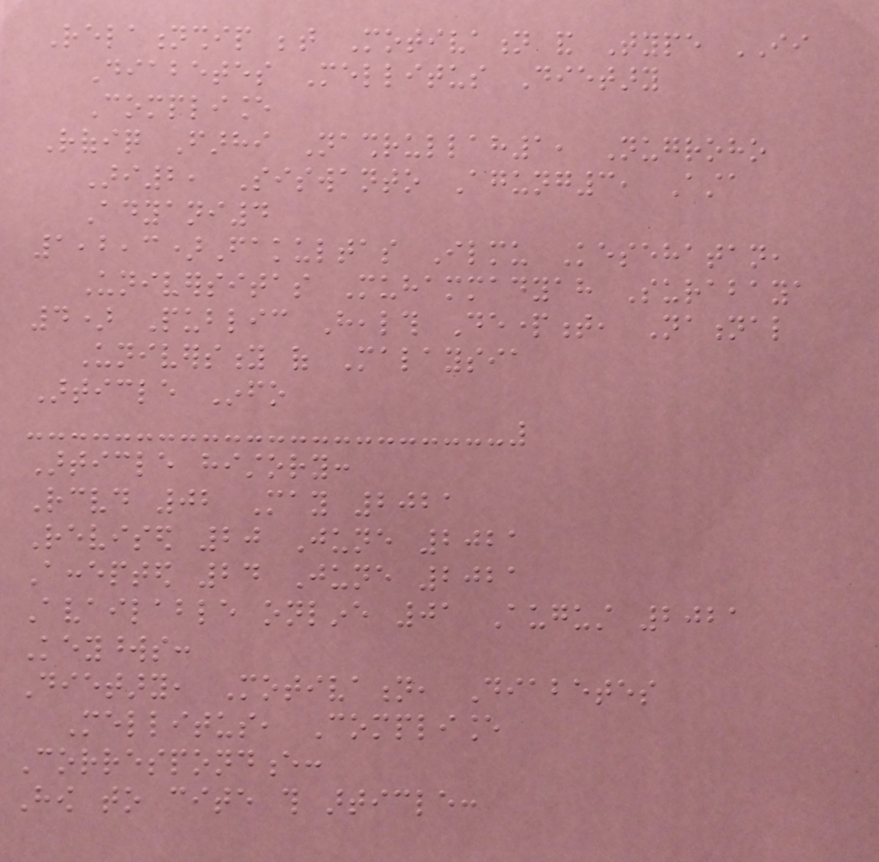Relationship between Motivation and Type II
Diabetes Mellitus Dietary
Compliance
Rofiq Farhi Nashrullah1, Nugroho
Ari2, Siswanto Agung3, Asta
Adyani4
1,2,3)Fakultas Ilmu Kesehatan,
Universitas Muhammadyah Surabaya
4) Public Health Department, National
University of Malaysia
Article Info
Article history:
Received 02 May 2021
Revised 20 June 2021
Accepted 24 June 2021
Available online 01 August 2021
Keywords:
Dietary, Motivation, Diabetes
Mellitus, Compliance
Correspondence:
How to cite this article:
